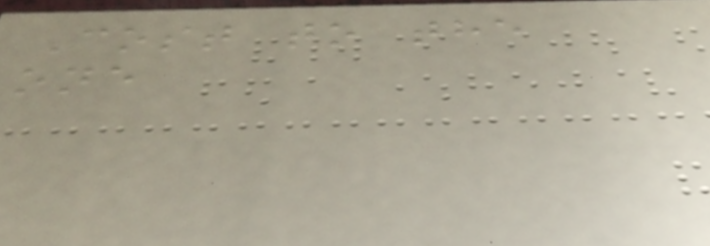Cost to the
one
